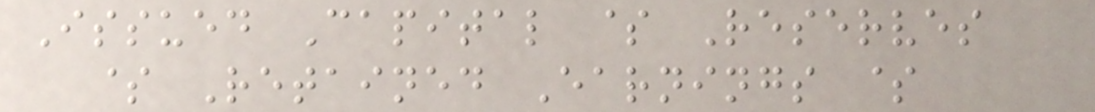Issued Capital $ Reserves
$ Retained Earnings $
